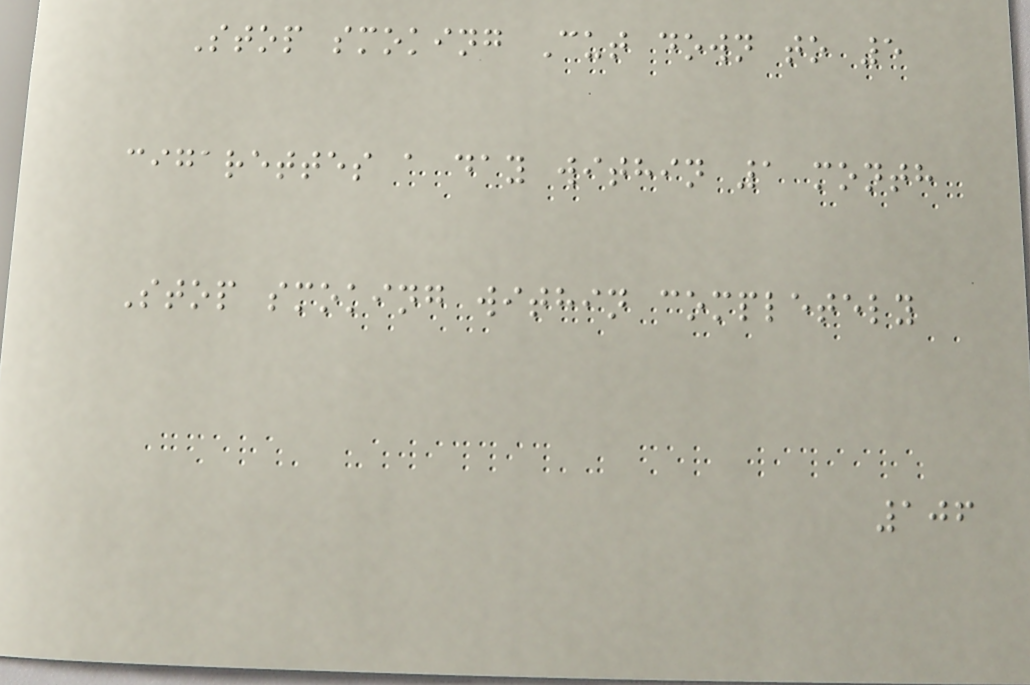Stop smoking Cut down to 5
cigarettes a day within 1 month
Stop smoking within completely
106
